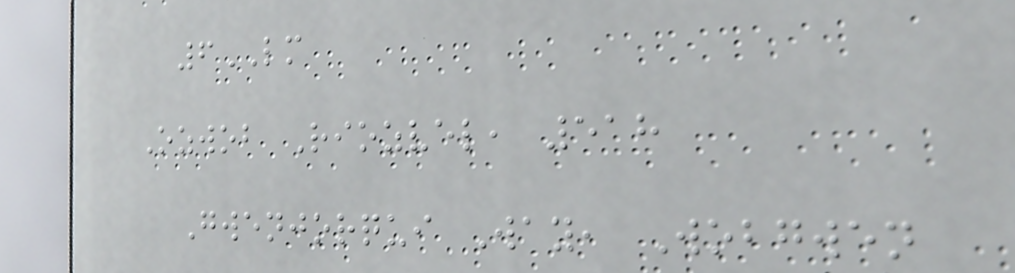6LM
Ozwob Riozvel, 518
Gwenjorqui Way, Wobgwen
